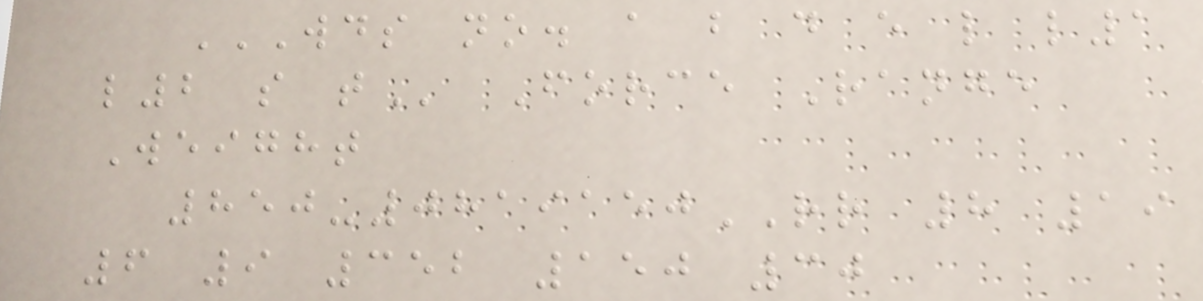WDS NO. A B D E L L1
L2 S T Force Range
Weight
850-0819150RR 8 19
6 9 352 150 30
